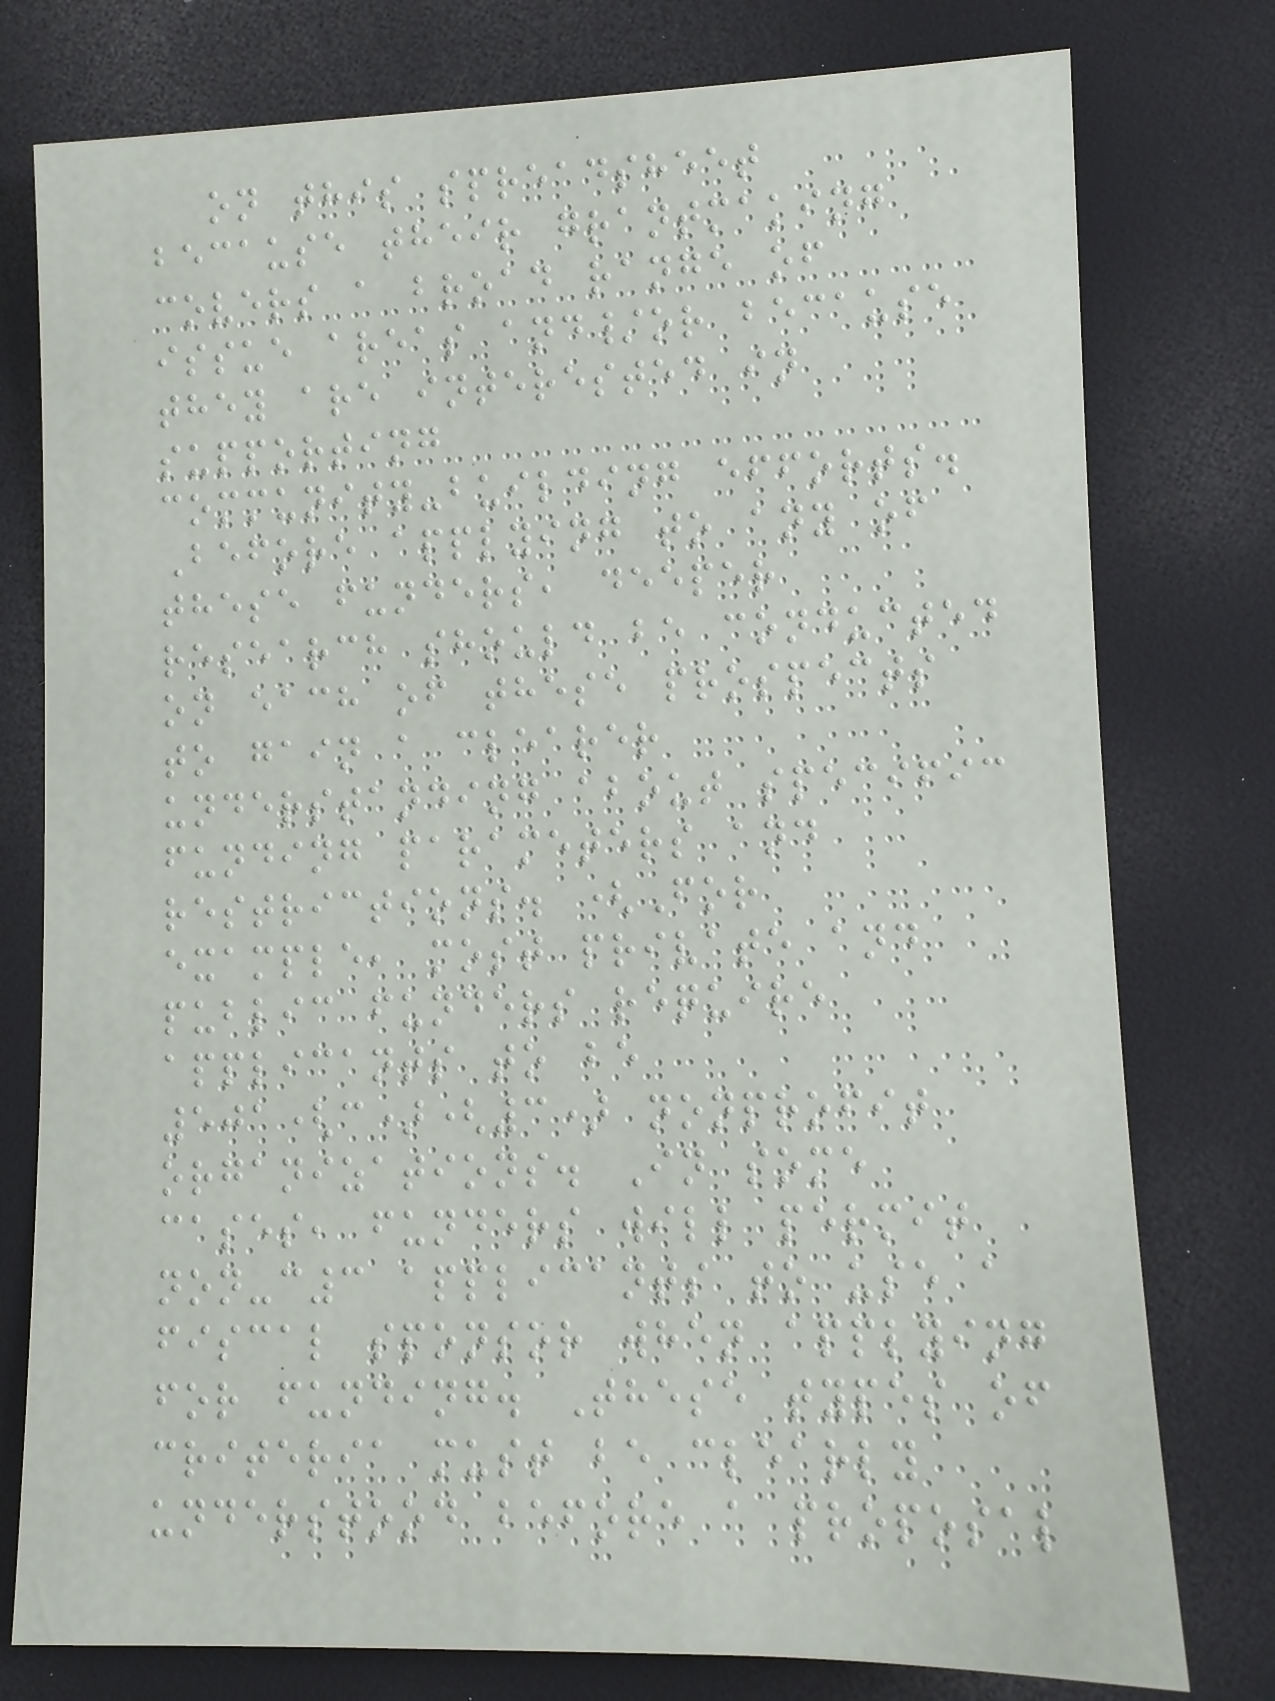on this spreadsheet
because their grantmaking
covers a broad range of
issue areas and/or because
they are interested in
supporting
community-building efforts.
Before applying to any of
these funders, deeper
research should be conducted
on each of these prospects
to gain a clearer
understanding about specific
funding parameters and
restrictions. (For
example, most private and
public funders require
applicants to be
501(c)(3) nonprofit
organizations. In some
cases, funders will permit
non-c3 applicants to use a
fiscal sponsor when applying
for funding. These types of
criteria must be clearly
understood before a proposal
